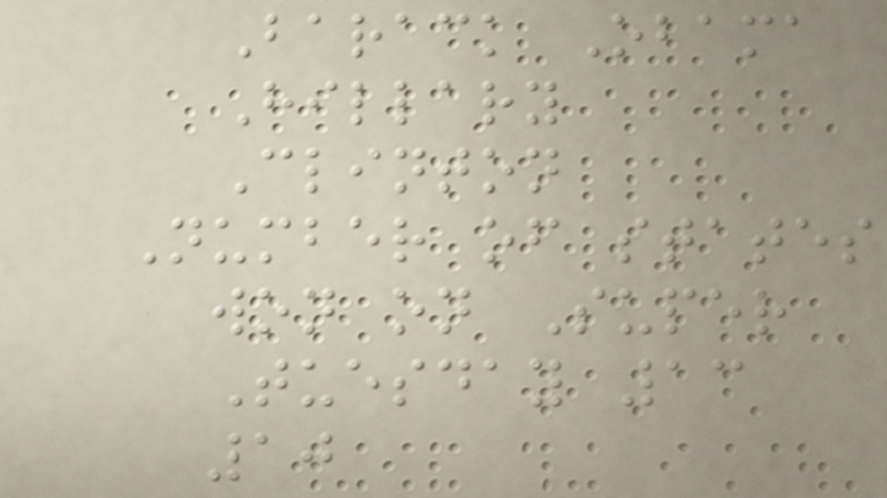Barack Obama
Hillary
Clinton
Number of states
won on Super
Tuesday 13
10
